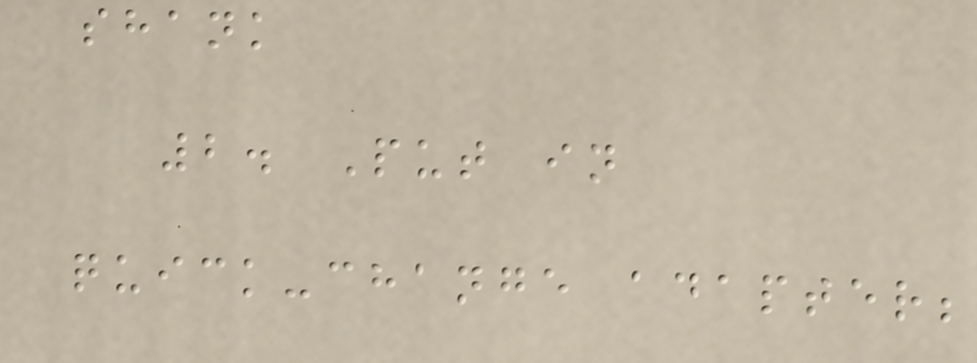shank
2. Put in
quick-change adapter;
